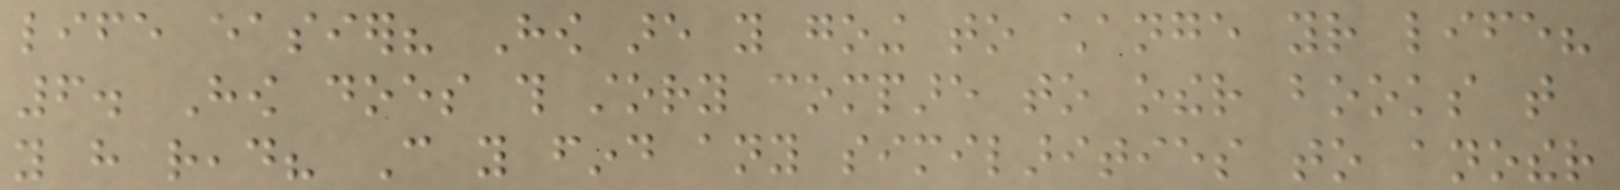life easier? How are you going to change your life?
6. How does this story compare to other books that
you have read? Can you find any similarities to another
